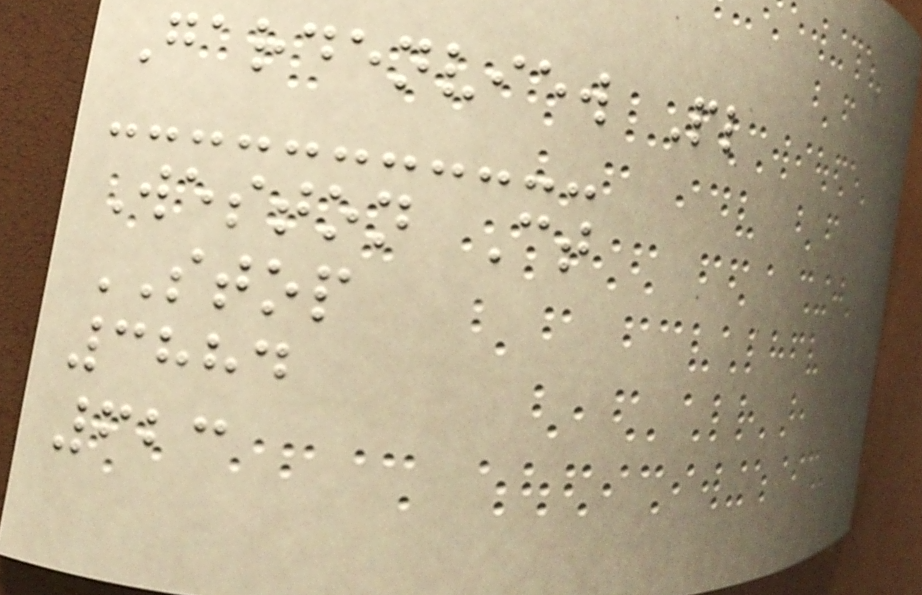Gardenview Pl
Weston Ct
STOP
3884
623
